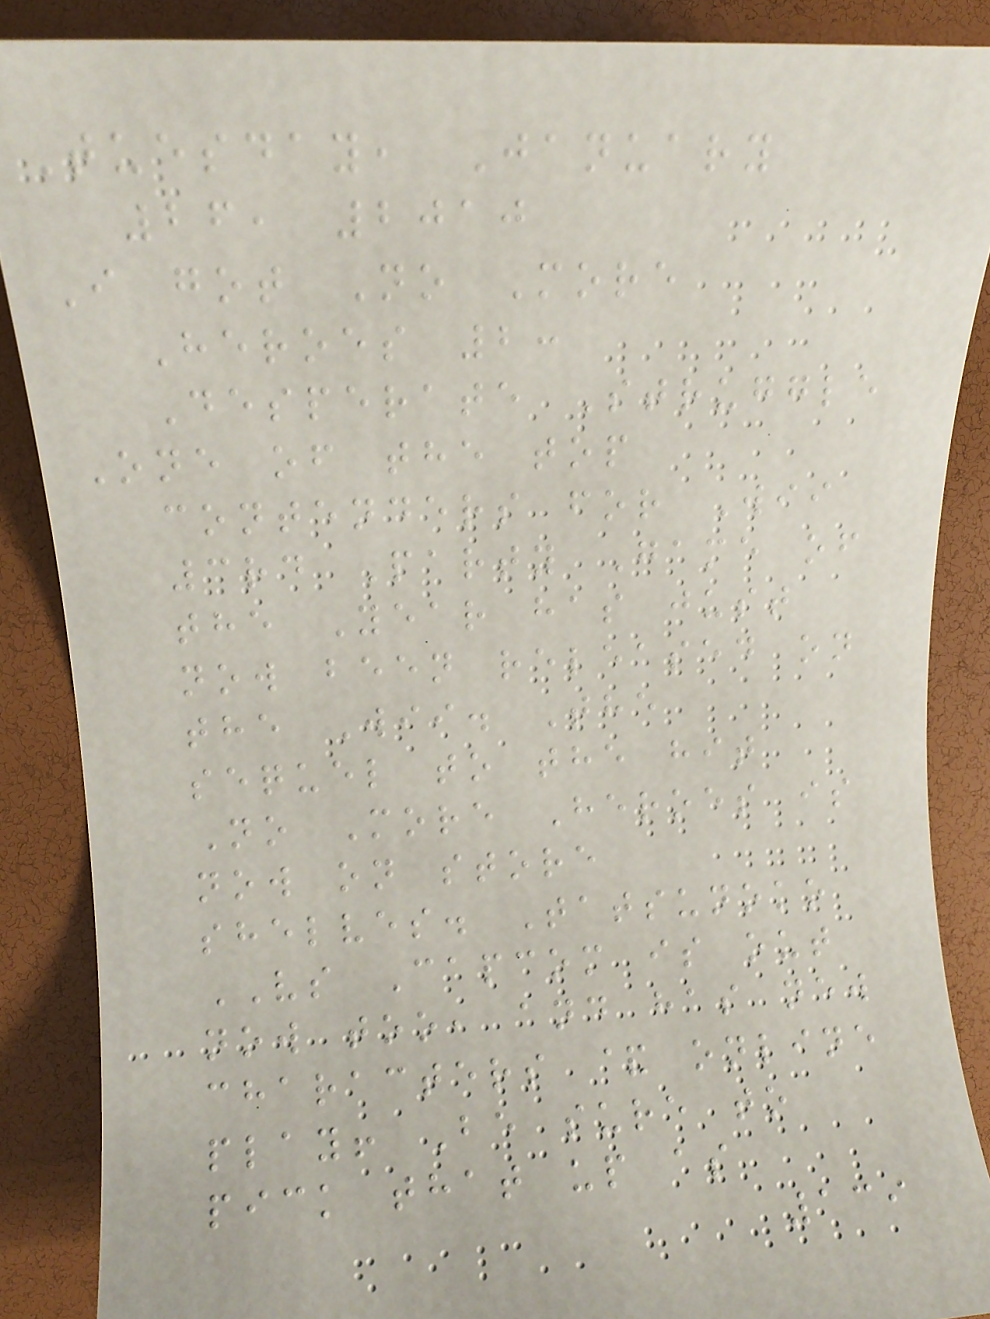Tuesday, January
26, 2010
I got No More
Heroes 2:
Desperate Struggle
One of the top
contenders for Wii
3rd Party Game of
the Year has just
now been released on
the Wii. The
sequel to the hit
No More Heroes is
now on store
shelves. Tatsunoko
VS Capcom is out
now too, and has new
characters & online
play! Be sure to
pick that up as
139
